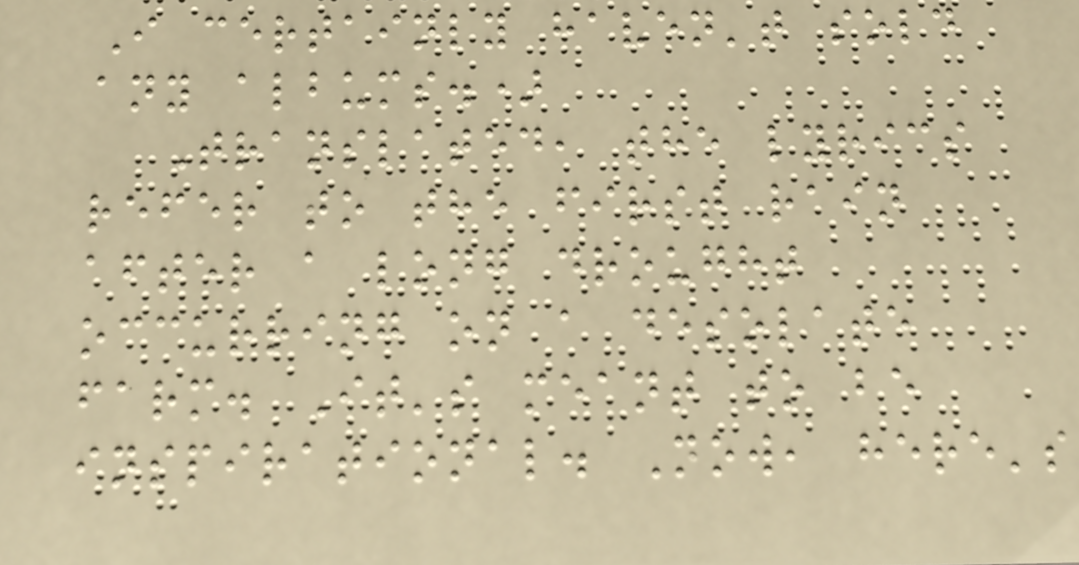I certainly haven't sold
any albums.)
Translated, the lyrics
refer to the first rain
after a long drought
occurring on a desolate
farm. It's meant to be
inspirational. Now, here's
